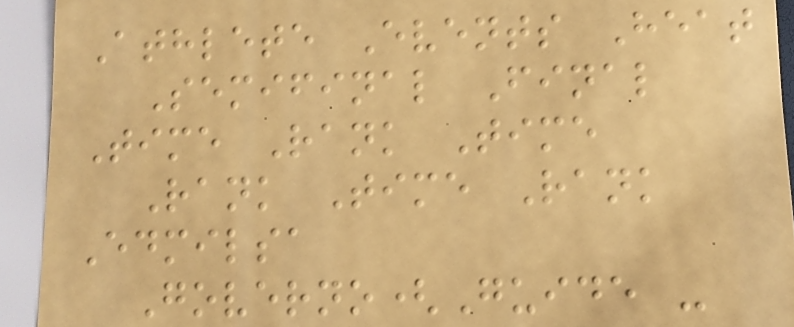Athlete Events Heat
Semifinal Final
Time Rank Time
Rank Time Rank
Edmilsa
Governo(Guide -
